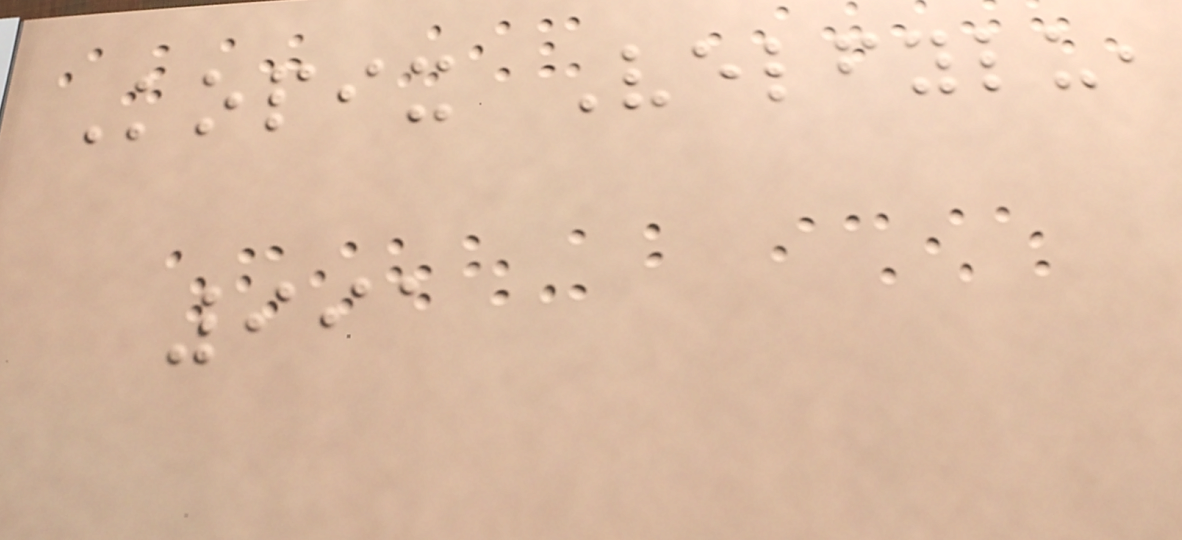Kopix Velfylu,
991
